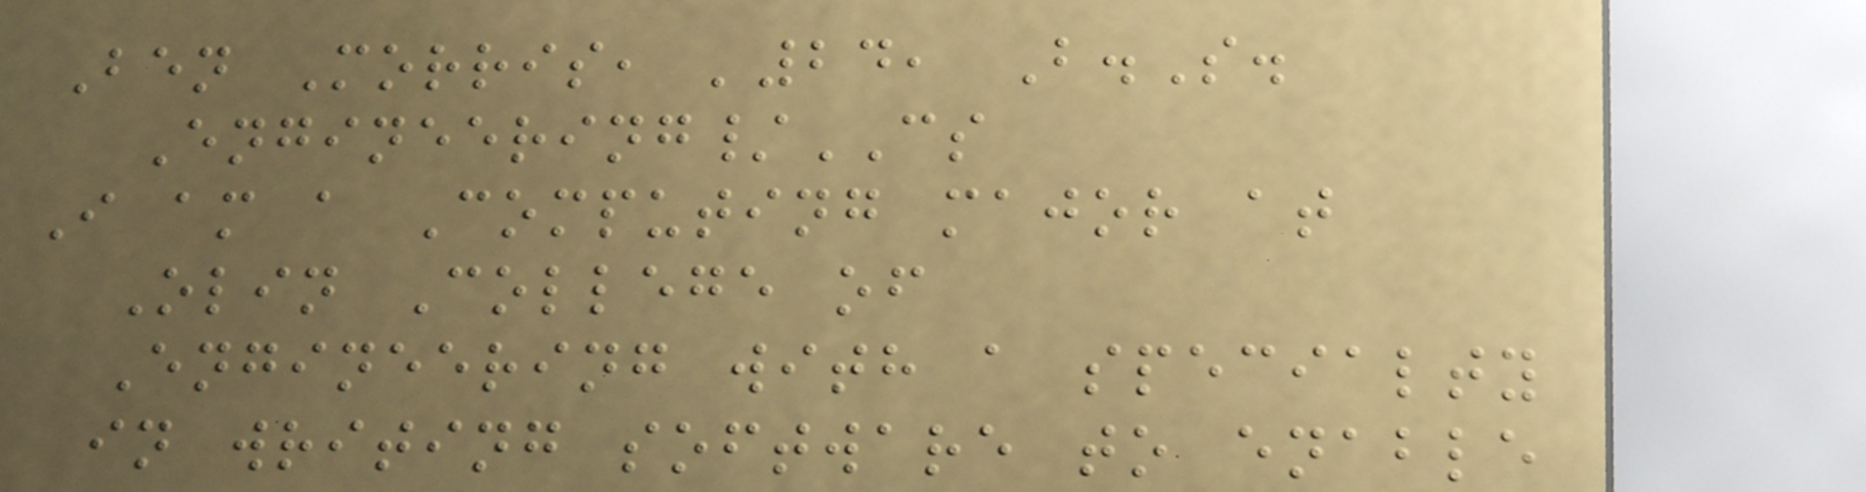Ben Morris, '24, B.S.
Engineering/CS
I am a Computing major at
Olin College of
Engineering with a specialty
in writing software to enable
